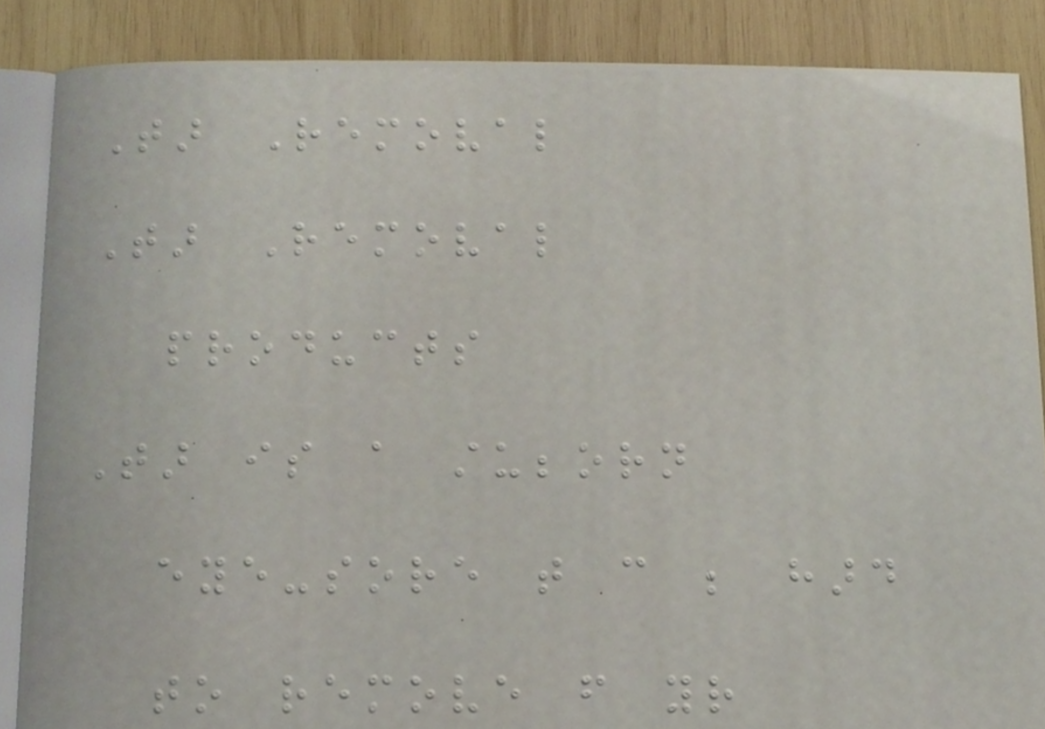Tar Removal
Tar Removal
products
Tar is a stubborn
eye-sore that can be hard
to remove from your
